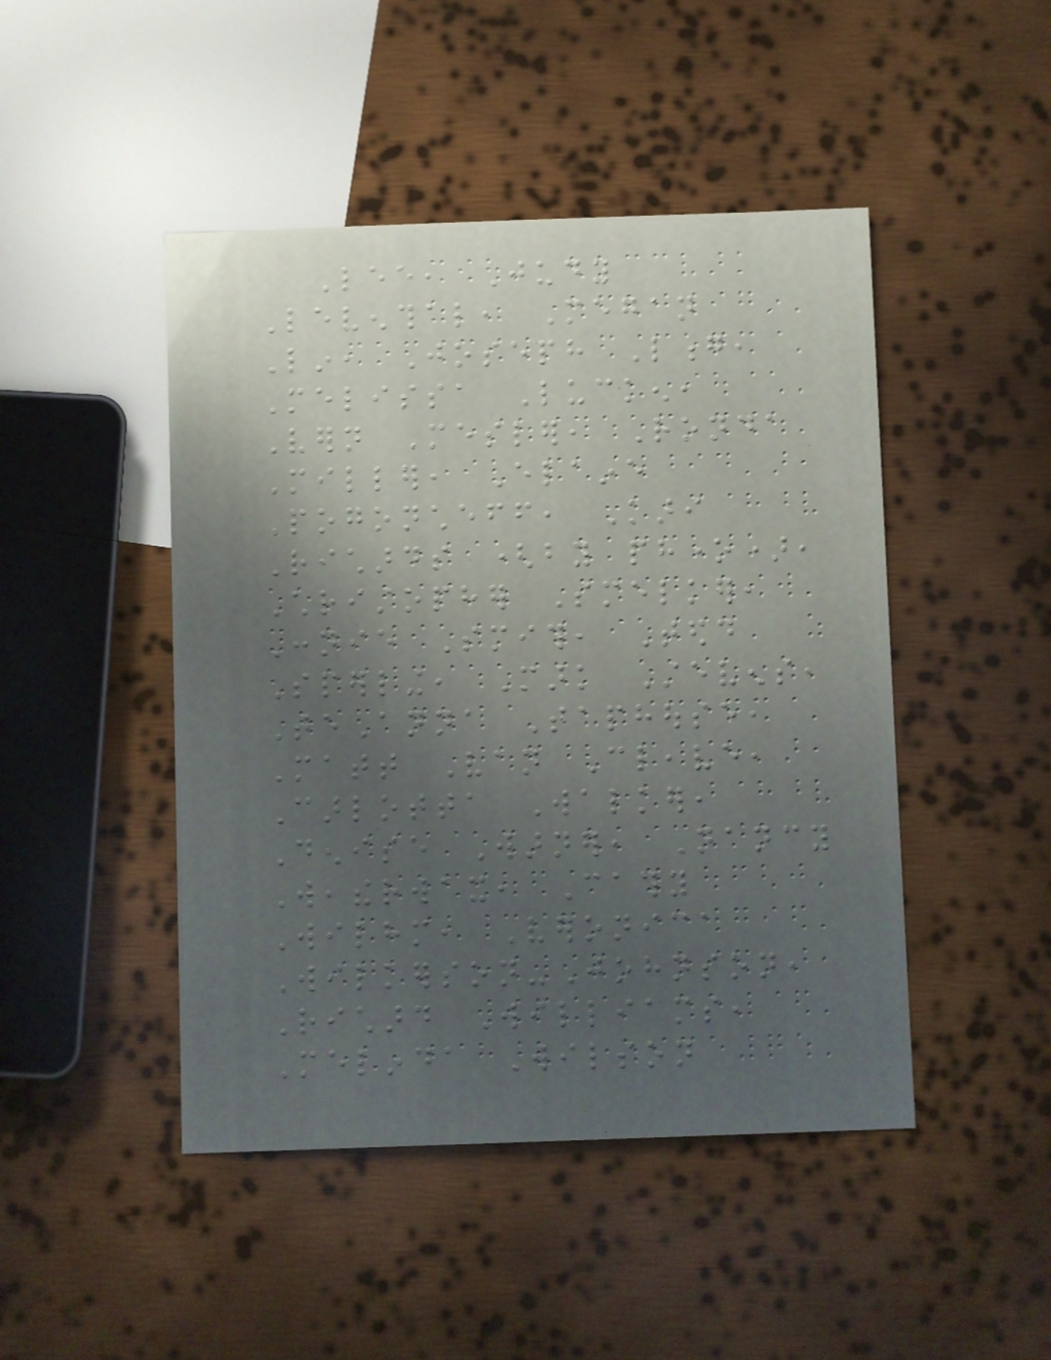Lee, Judy
Leventhal, Megan
Lin, Joseph Long,
Melissa Lucken,
Vern Mesler, Ronda
Miller, Elaine
Pogoncheff, Kari
Richards (by phone),
Christopher Smelker,
Connie Smith, Tedd
Sperling, Mark Stevens,
TeAnna Taphouse,
Matt Van Cleave,
Carlotta Walker,
Denise Warner, Nancy
Weatherwax, Cathy
Wilhm, Veronica
Wilkerson-Johnson,
Richard Williams,
Melinda Wilson
